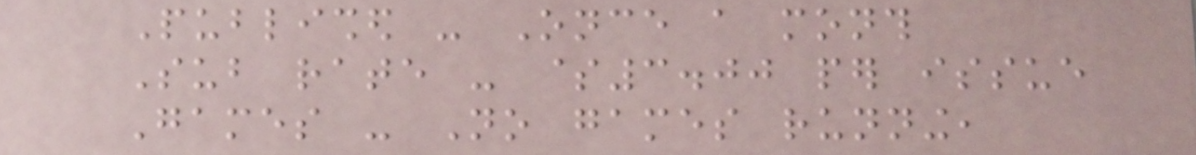Published - Once a month
Sub rate - $3.00 per issue
Games - No games running,
